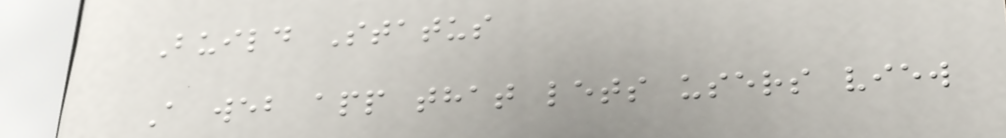Build Status
A web app that lets users view
